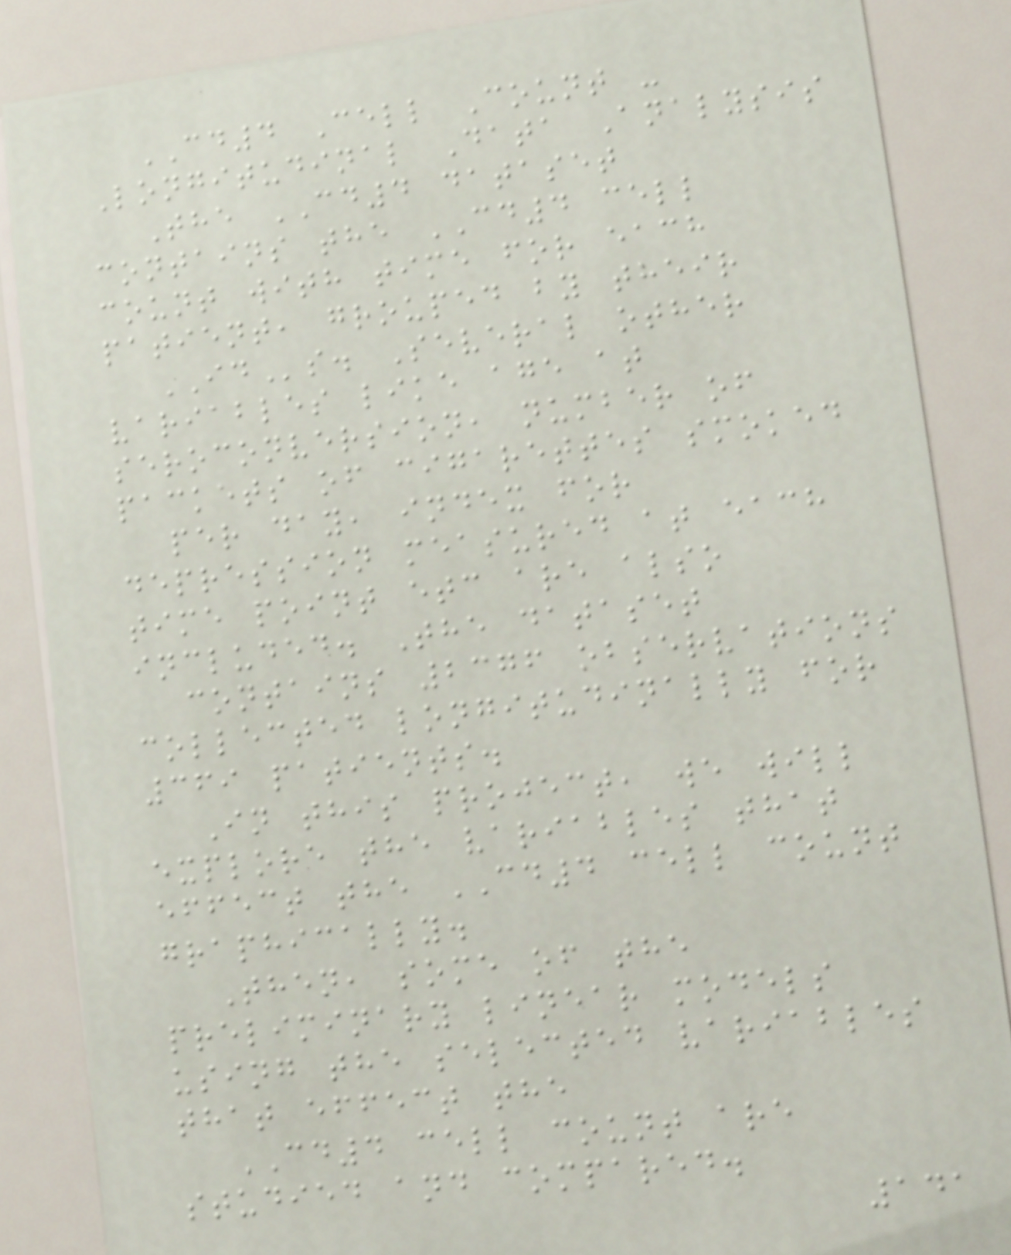CD4 Cell Count -
Longitudinal Data Analysis
The CD4 dataset
contains the CD4 cell
count with time for each
patient, grouped by their
IDs. Several other
variables like age at
seroconversion, number of
packets of cigarettes smoked
per day, index for
depression measured at each
time point etc are also
included. The dataset
contains 2376 observations
collected longitudinally for
369 patients.
In this project, we will
explore the variables that
effect the CD4 cell count
graphically.
Then, some of the
preliminary linear models
using the selected variables
that effect the
CD4 cell count are
studied and compared.
141
